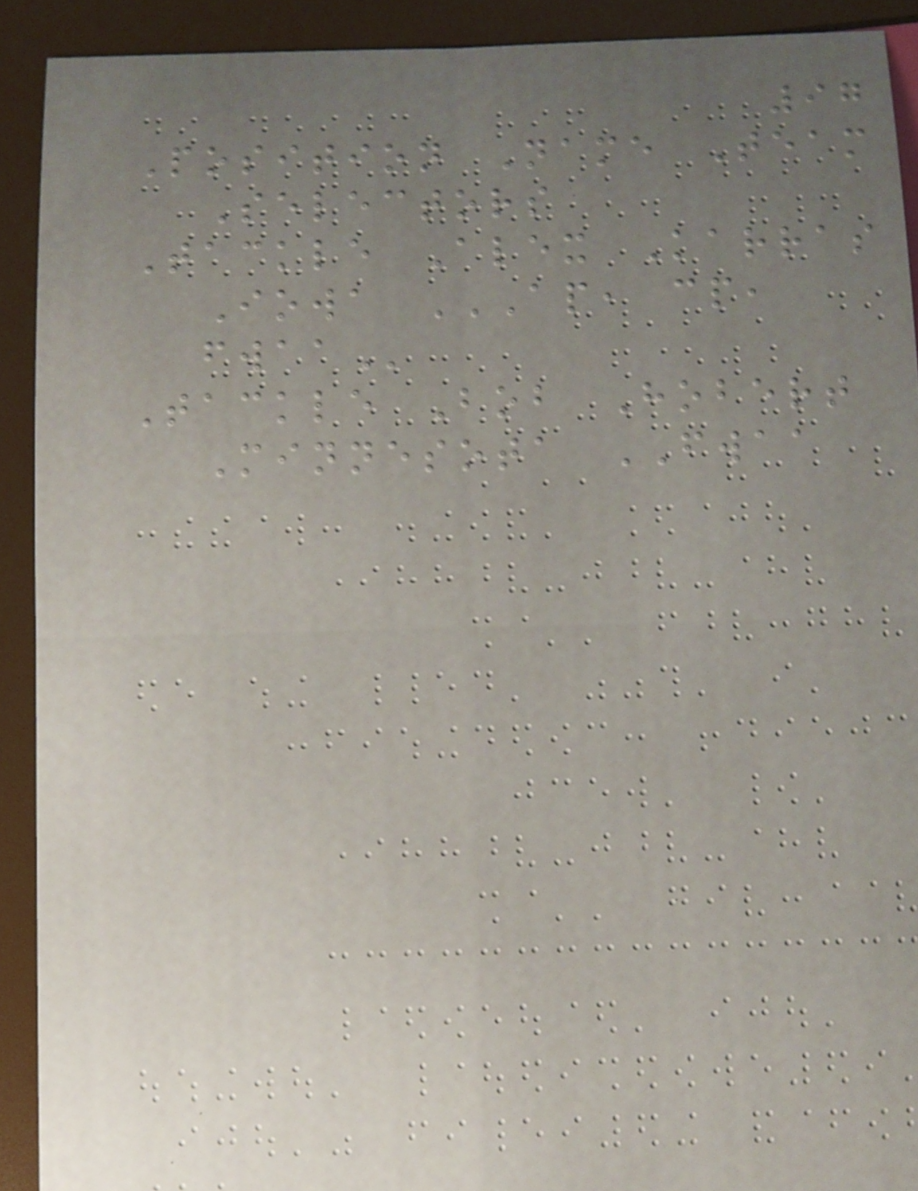97
Position Name Team
Selectors
Tackle Alex Karras
Iowa AP, CP,
FWAA
Tackle Bob Hobert
Minnesota FWAA
